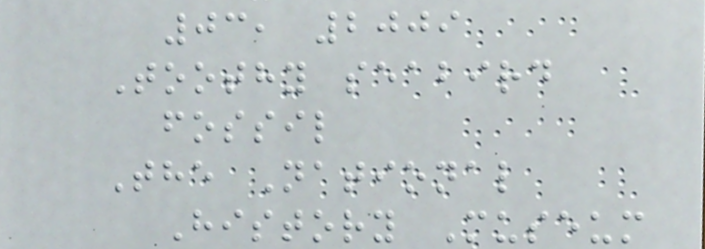03, 2009
Toothy seabird
fossil
The National
History Museum
